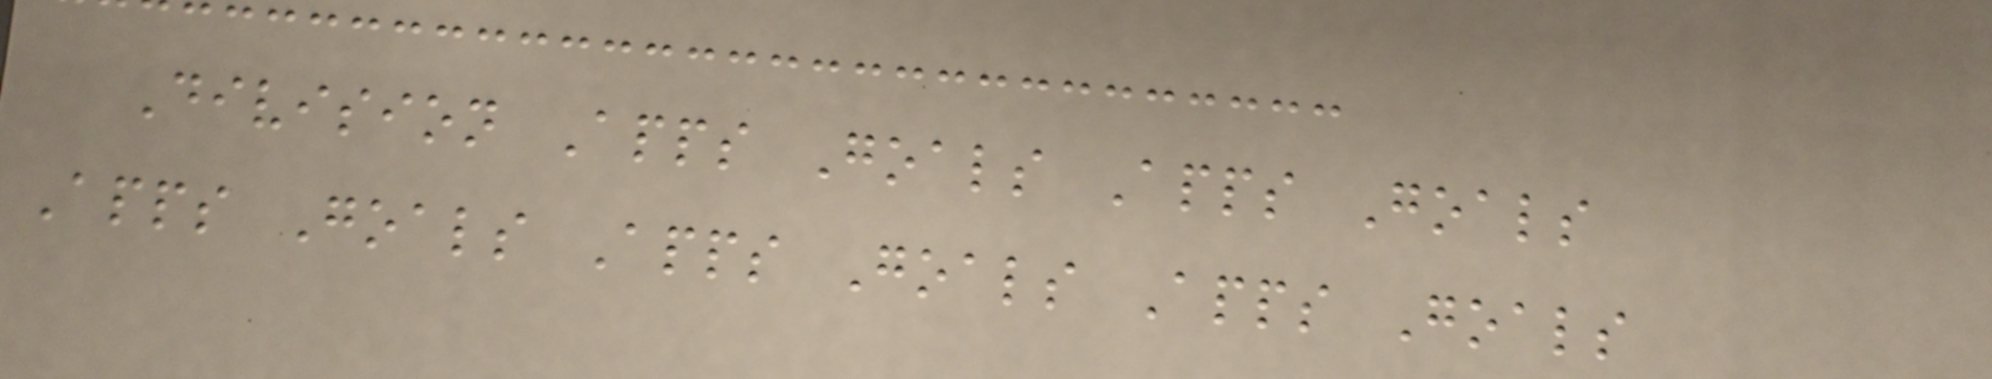Division Apps Goals Apps Goals
Apps Goals Apps Goals Apps Goals
